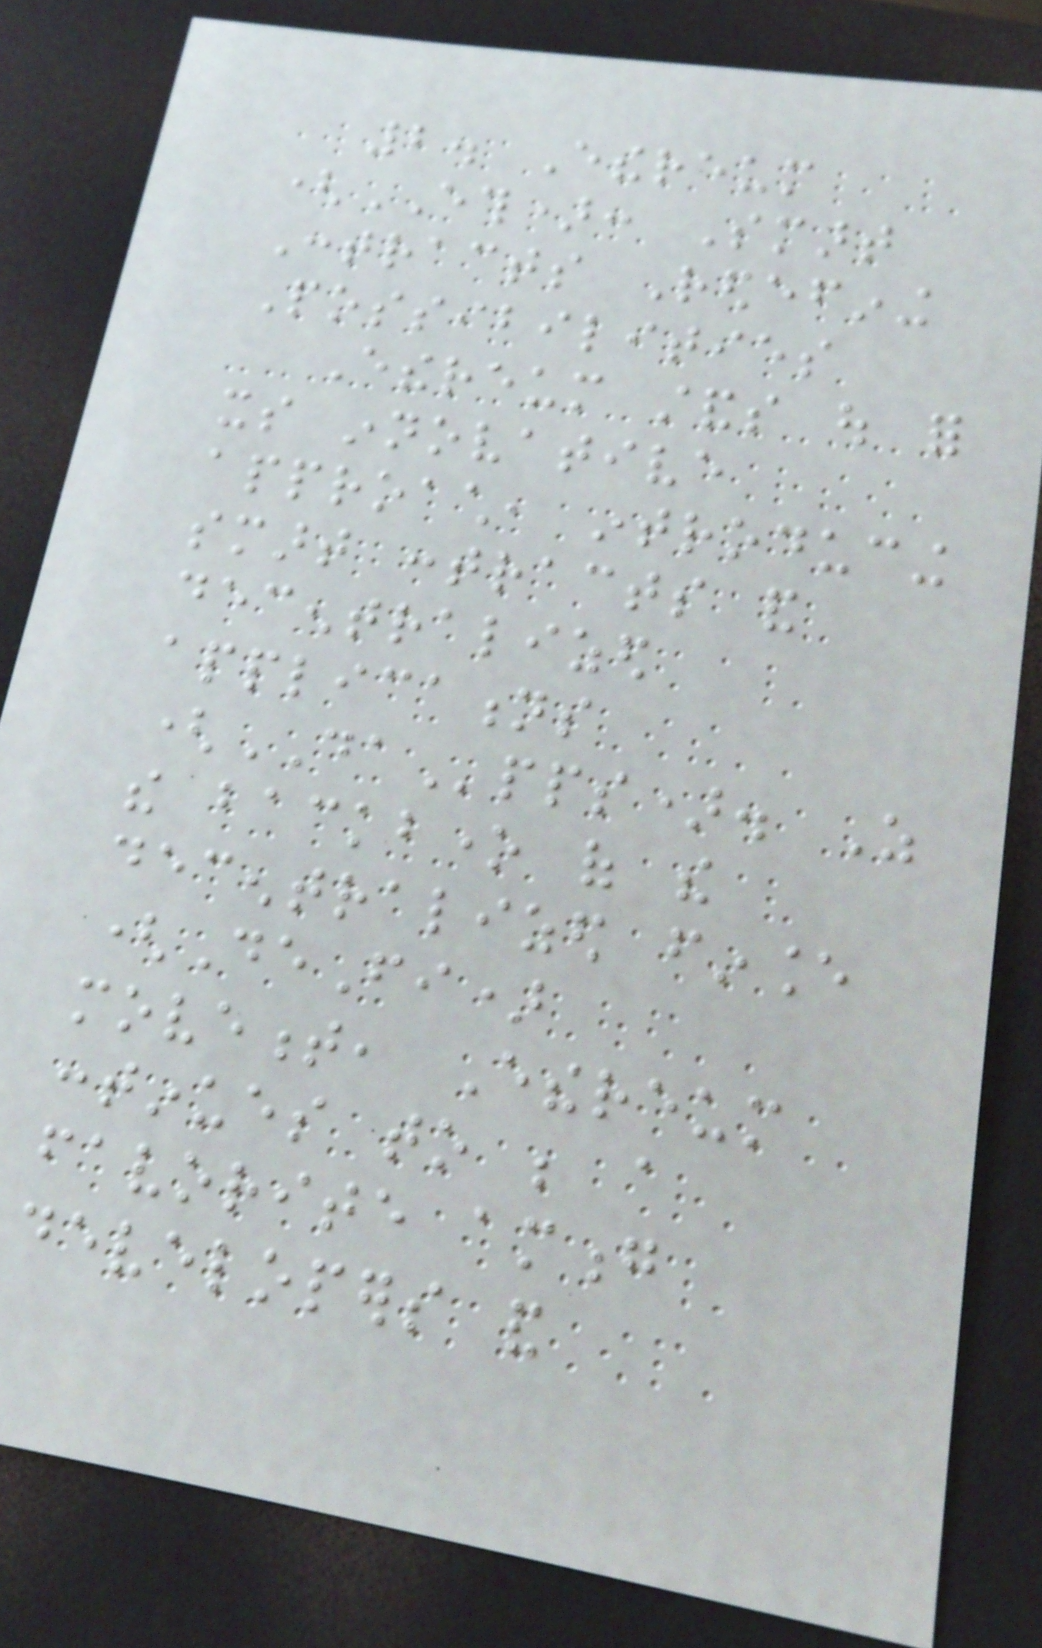2. Ethereum
(ETH): Smart
Contracts Redefining
Possibilities
Ethereum stands out for
its innovative
approach, introducing
smart contracts and
decentralized
applications
(DApps). As
the backbone of the
decentralized finance
(DeFi)
movement, Ethereum
continues to be a
favorite among
developers and
